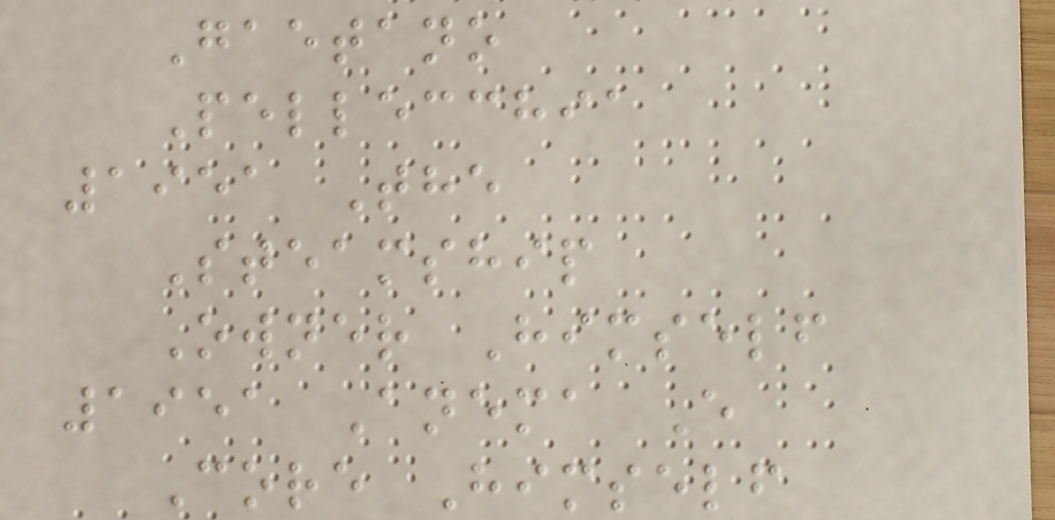Gaetano
Pellecchia
1951 The
Steamship
Owner Himself
1951 Anema E
Core Himself
